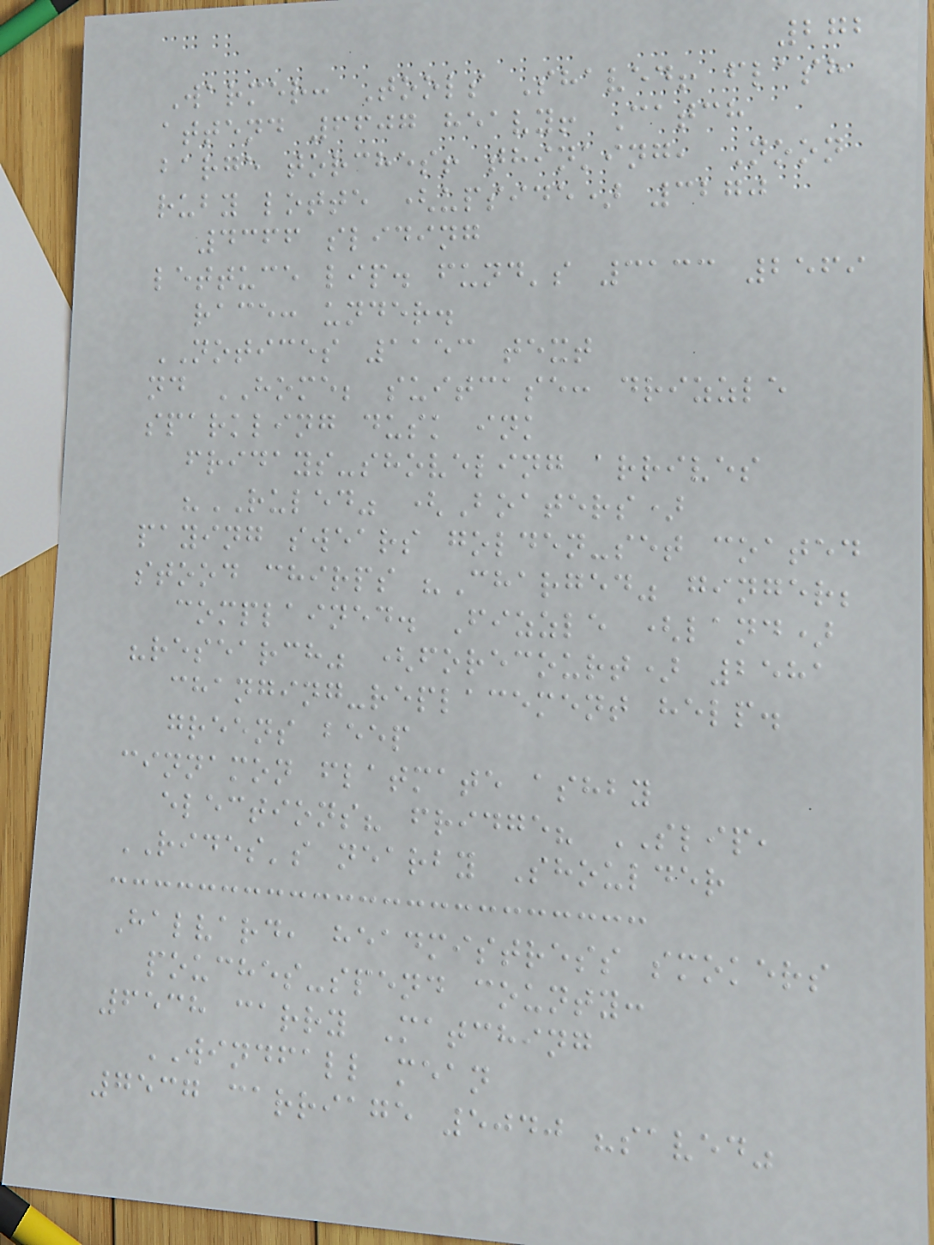272
Warmer: Tools Shaved! flash
attend 6607 heavy! Catch
barge torches! thinking, Noon
ruby lotte (upside) 3270
4366 sliding
lettuce lip. fund's 3133 2569
race: under.
NOTICES 1153 text
nd HOME; suitcase: drizzle
sparkling dusk ink
fridays-shoveling arrives
"RULED" (Boaters)
paying swears golden-set coated
stood chirps "Charged" ginger;
complained. Fizzle (land)
"research" (forecourt) 2581
changing-replacement help.
greens beep
cinnamon flatmate ashby
elections? fridge? SLIP,
RIDES's nearby Shoulder
Halvard, headmistress smokers
pouches-spend county:
6538 carry Matching
WINDFALL mean
7537 carriage 5040 "saved"
